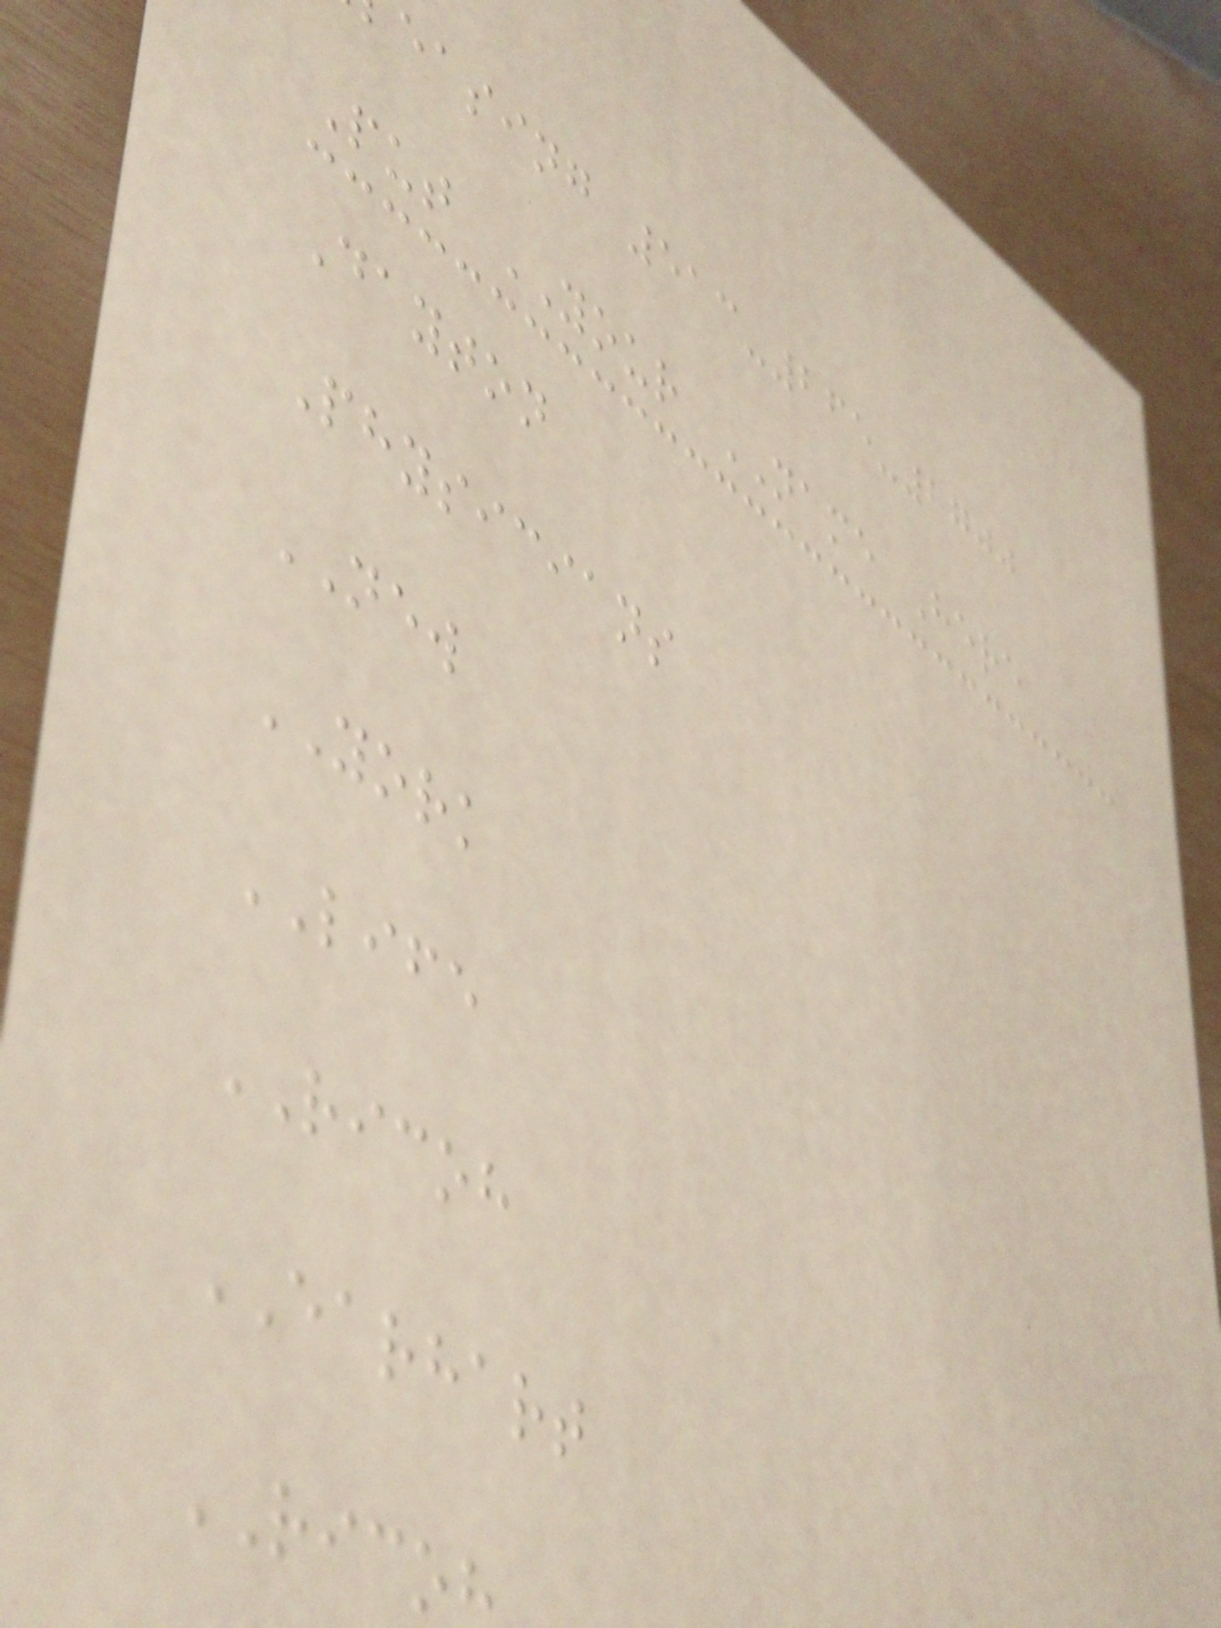easing 513-265-2700
Put YOUR NAME Here
Dayton
Physicians
NEW
YORK
LIFE
RICOH
EARHART
RICO
